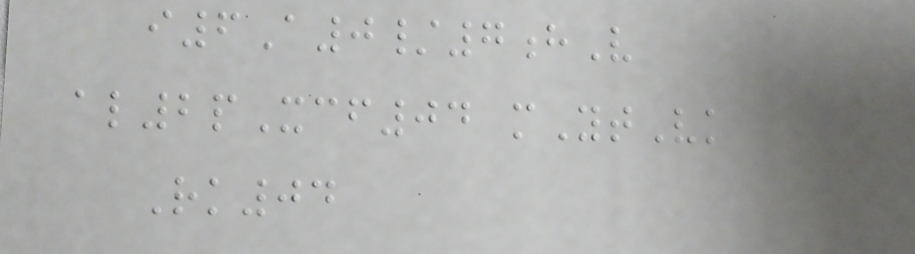i6A0/7hV
al2pXcf04 mYtVk
Rk04
